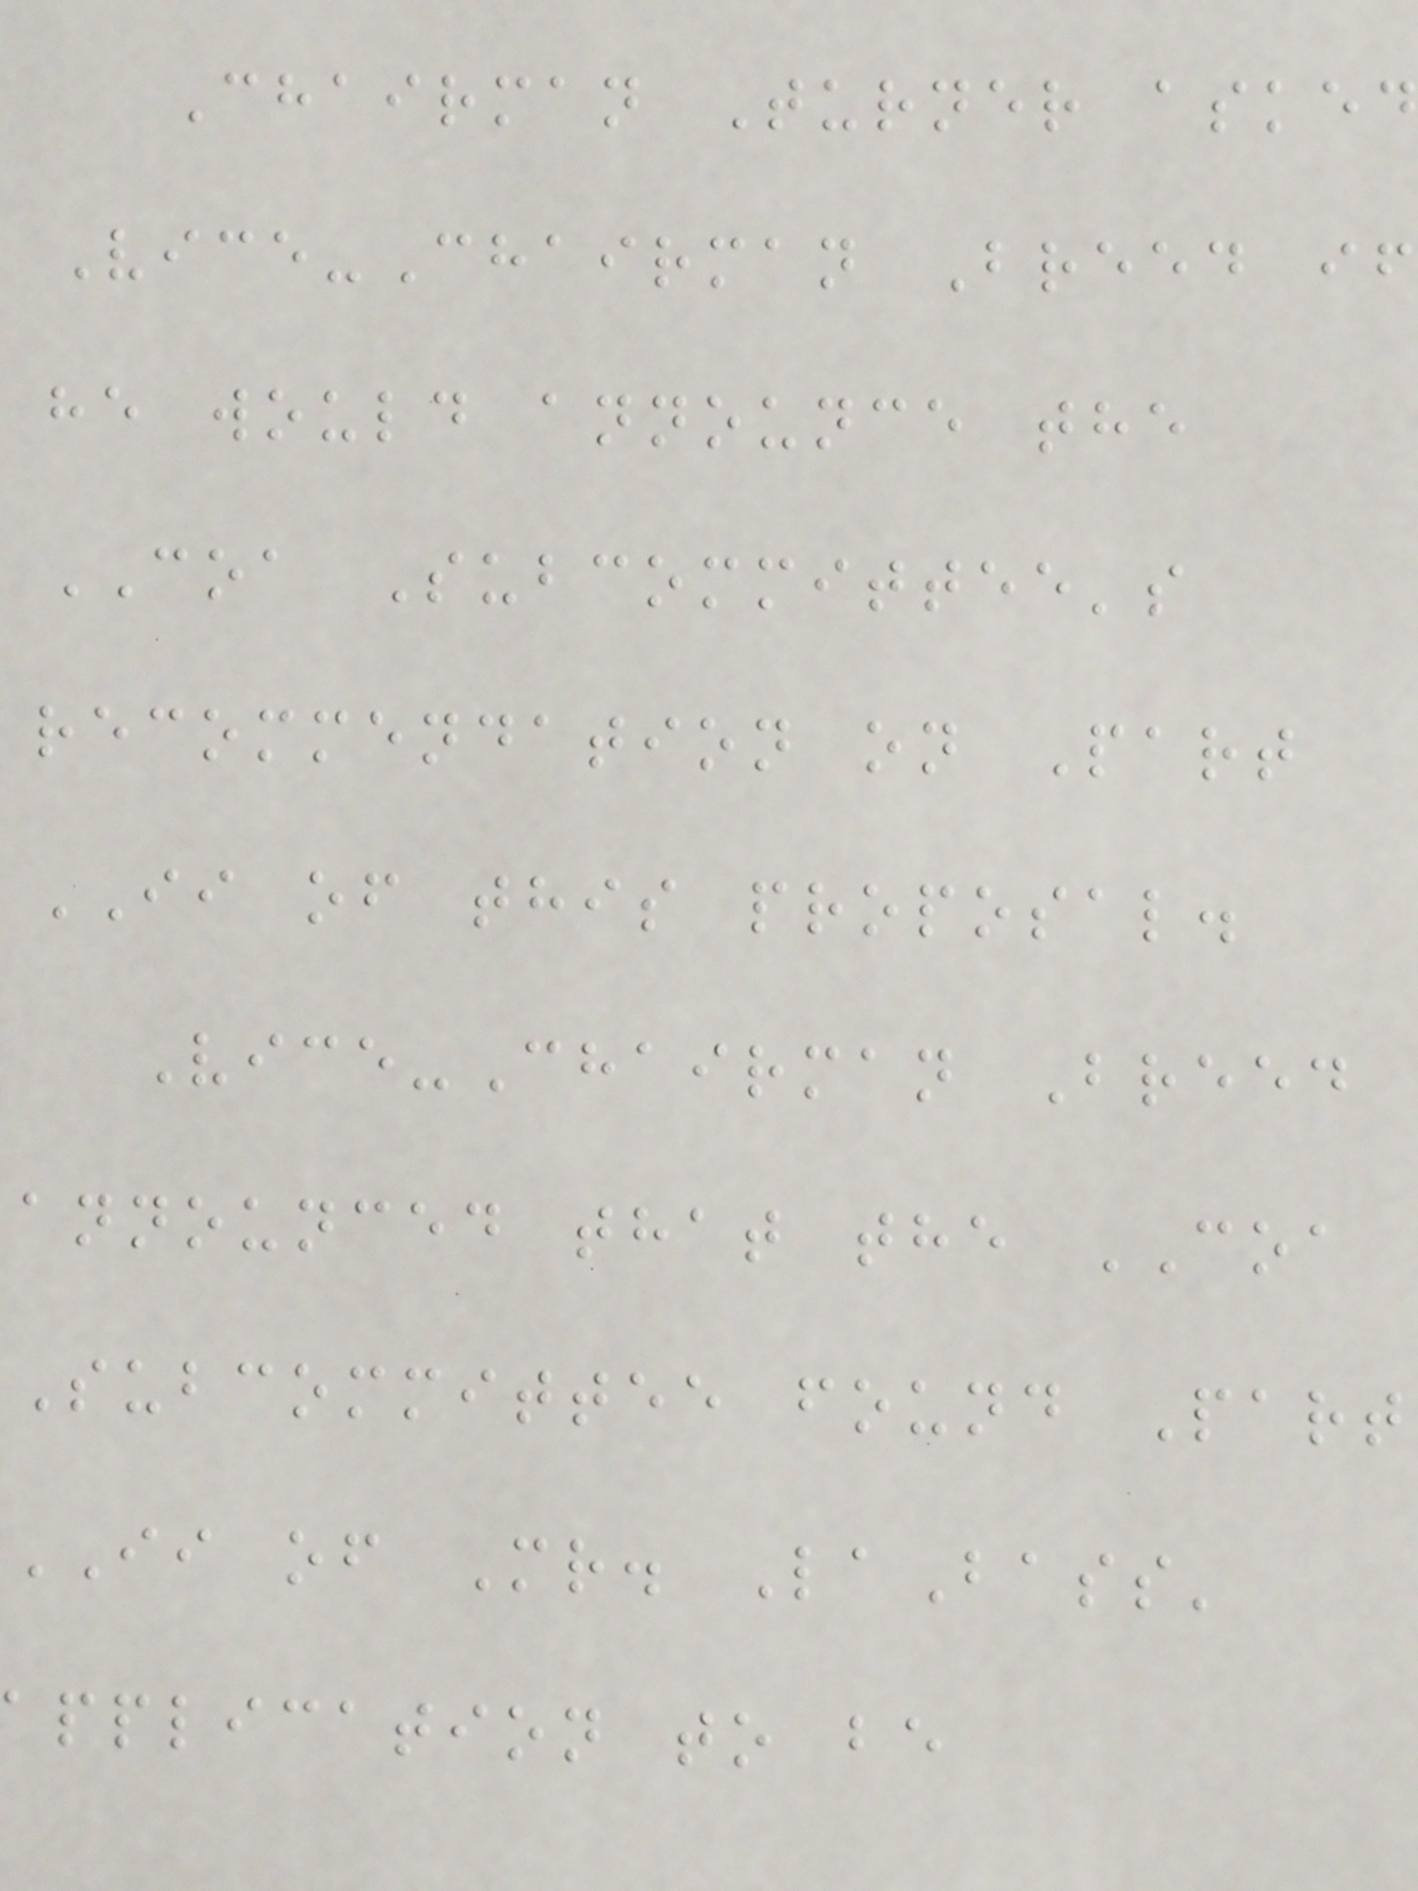Chairman Turner asked
Vice-Chairman Breed if
he would announce the
COA Subcommittee's
recommendation on Part
II of this proposal.
Vice-Chairman Breed
announced that the COA
Subcommittee found Part
II of Mr. LaBass'
application to be
